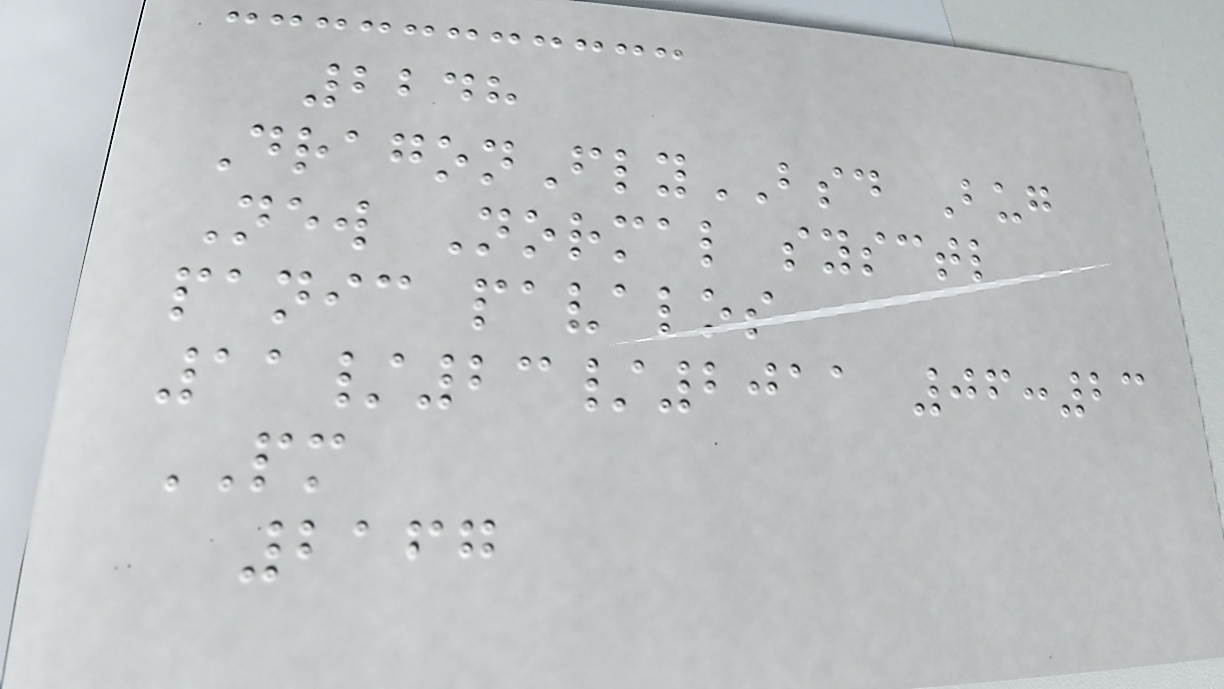2248
DragonFlyBSD Bug
New Normal sysctl
panic pavalos
11/23/2011 06:23
PM
2167
